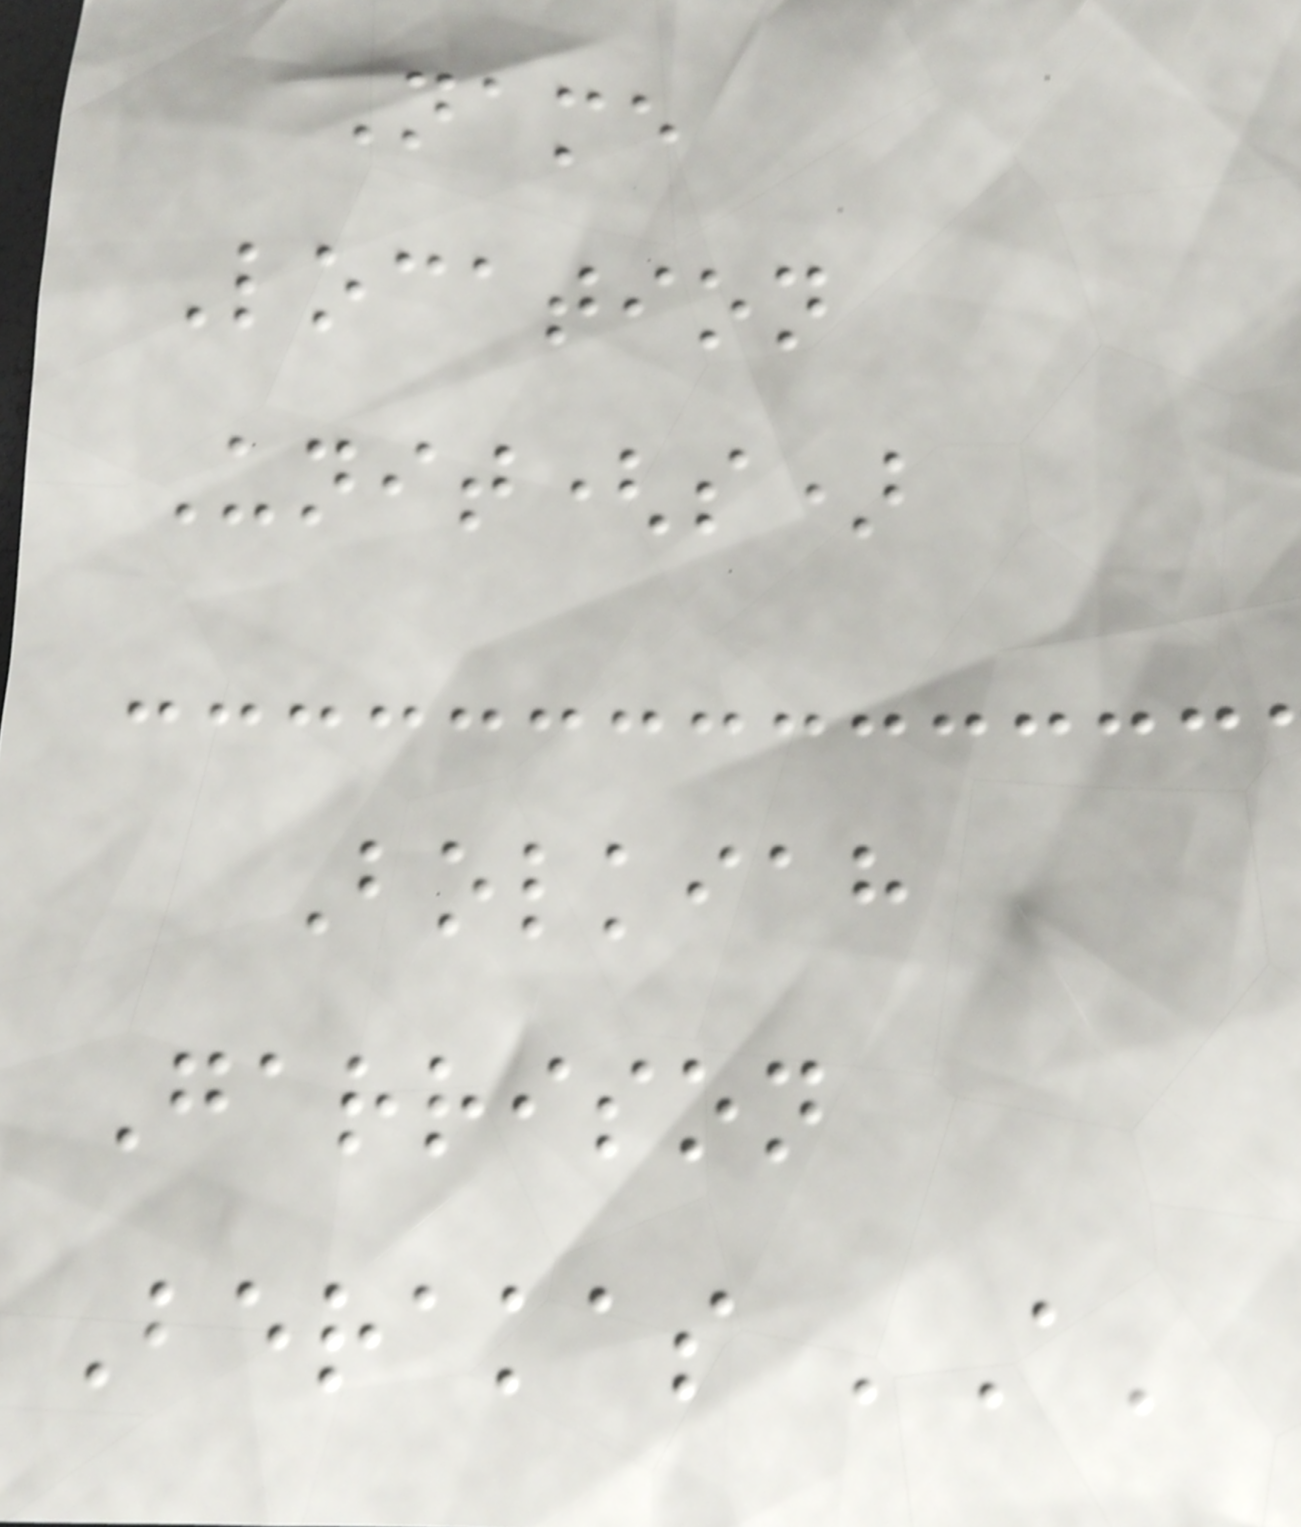Name
Location
Unit(s)
Bolkiah
Garrison
Berakas 'A'
